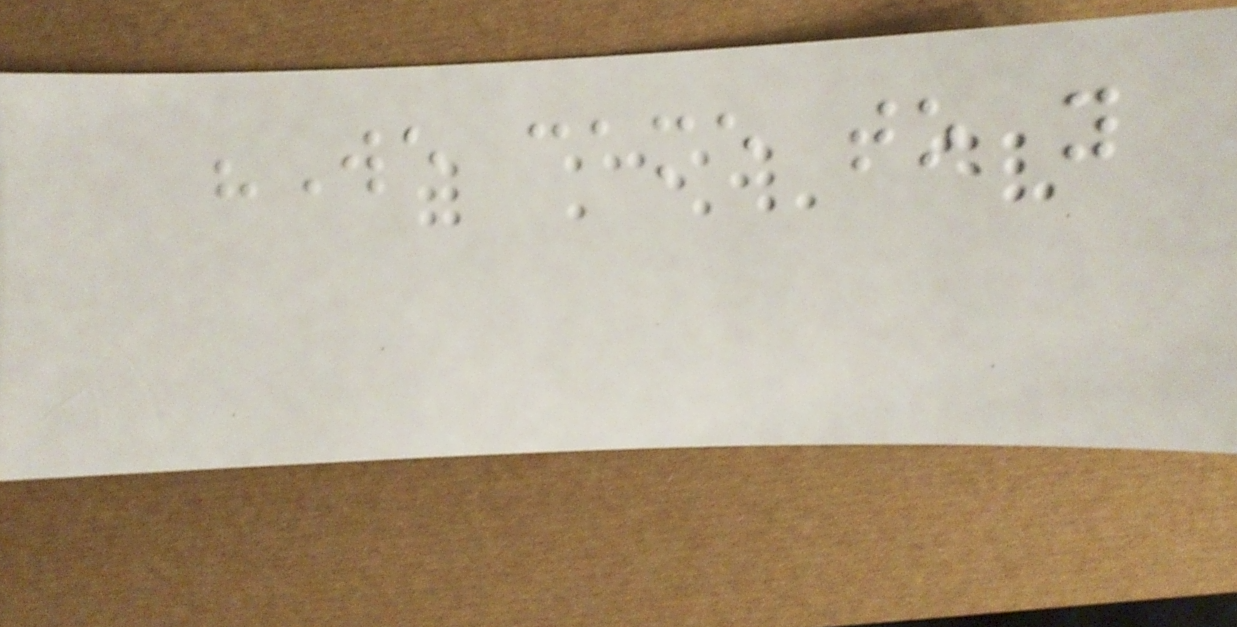"We came to you
